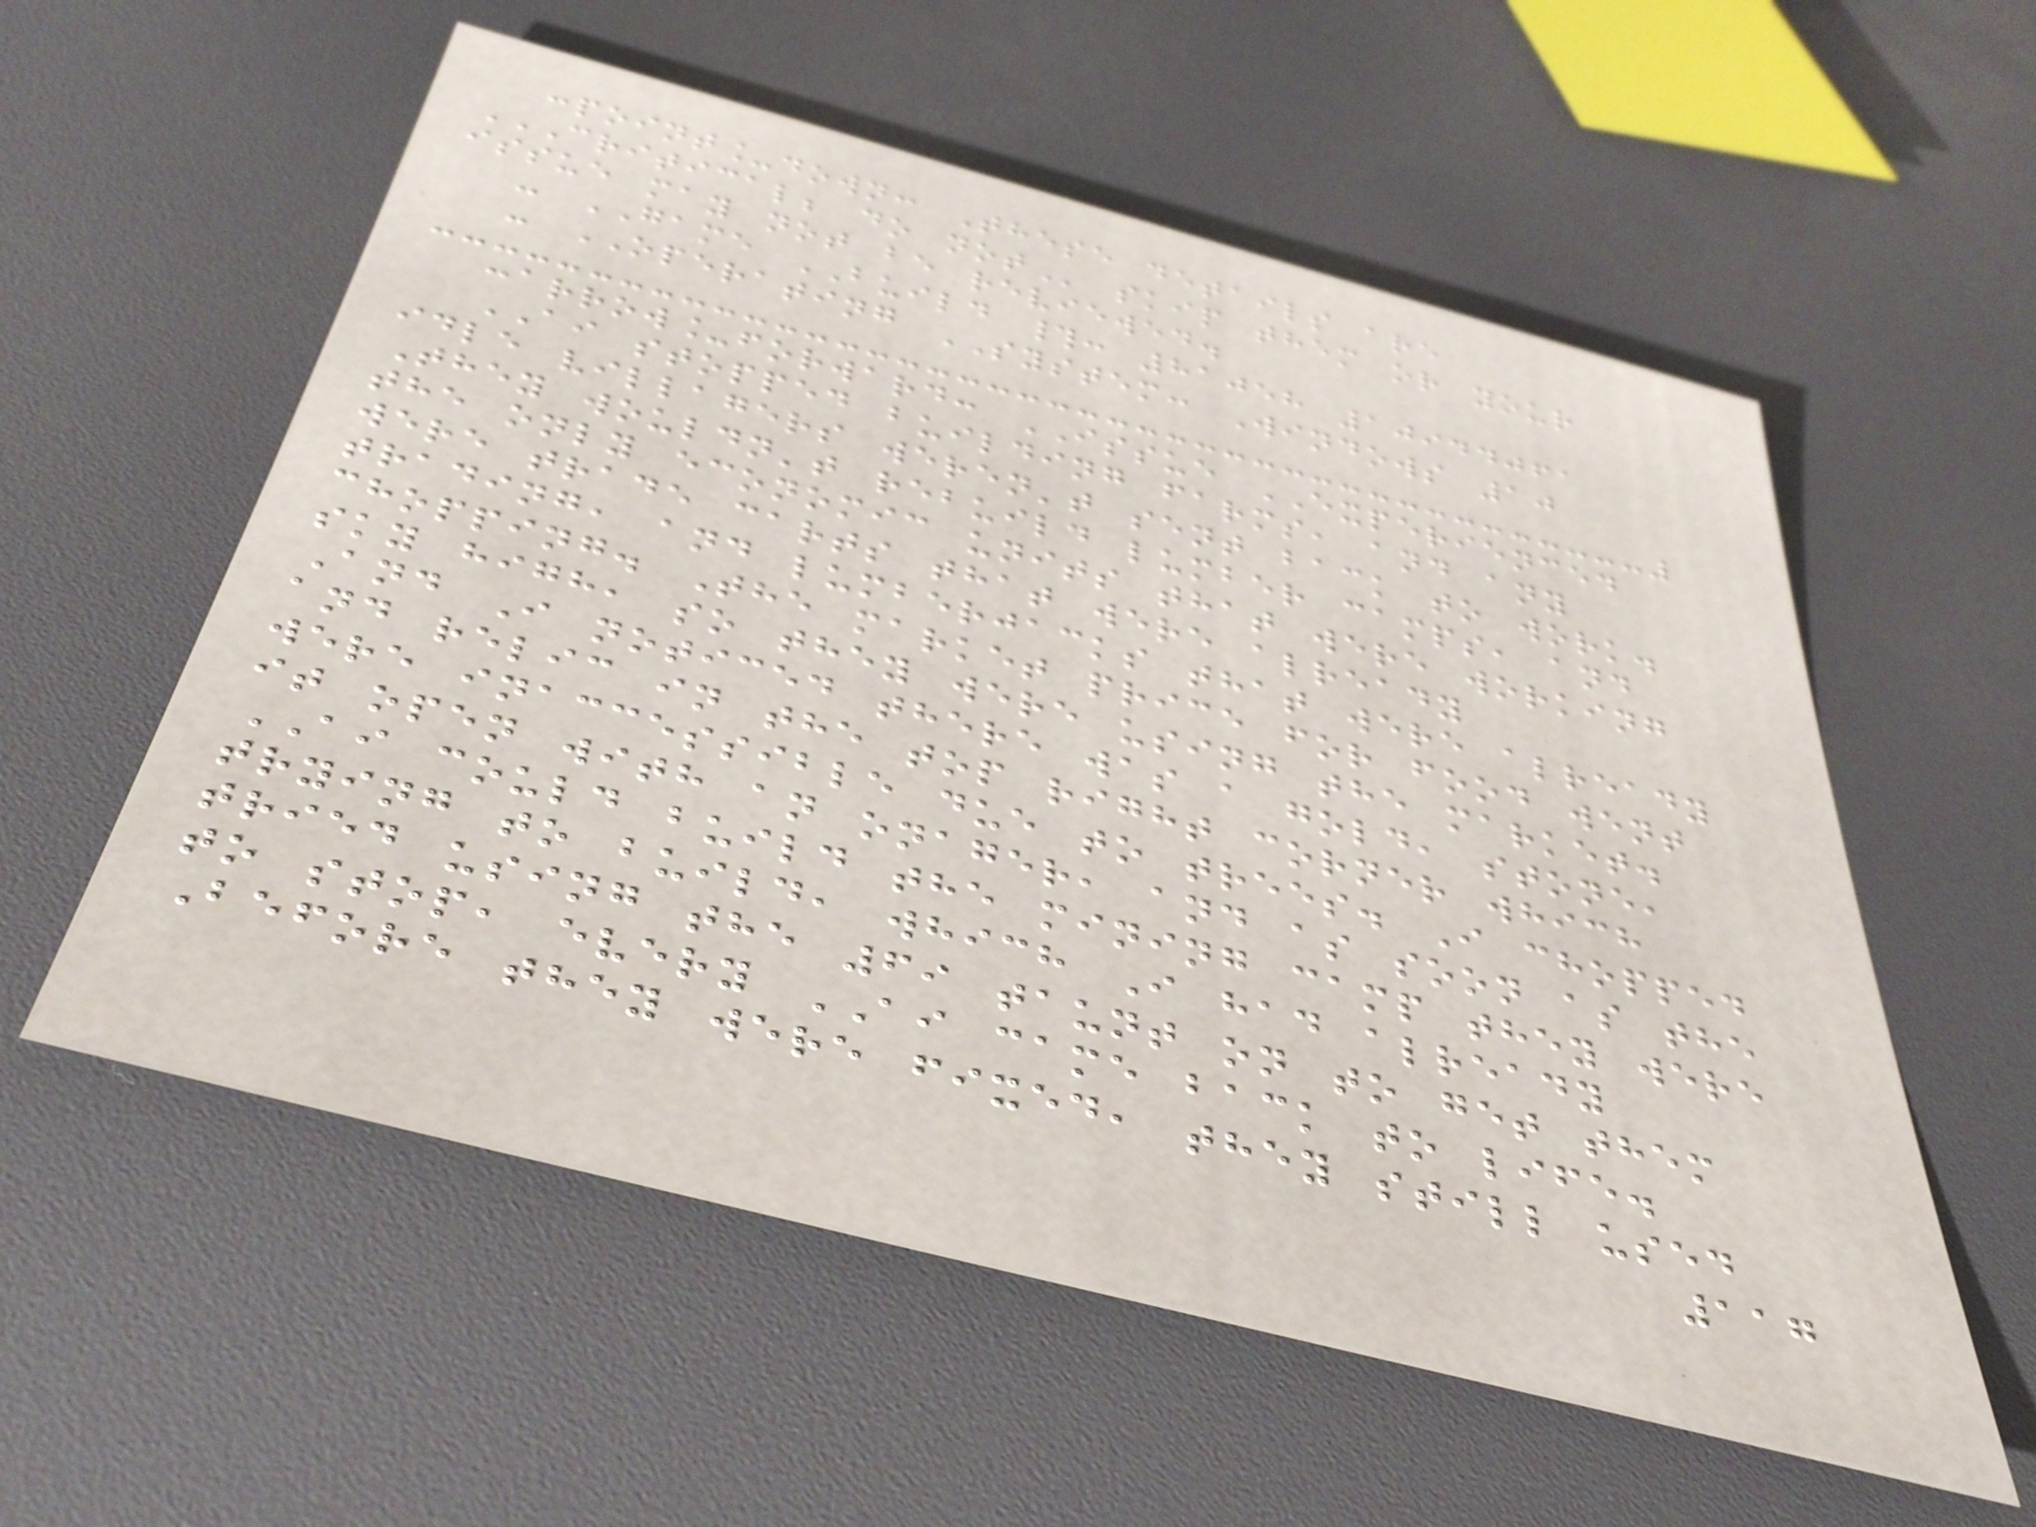:point_down: These details are
CRITICAL; DO NOT skip them or your
issue may not be reviewed.
- GAME BUILD #: 81058 10944061
- OPERATING SYSTEM: Windows 10
:arrow_forward: ISSUE EXPERIENCED
AI stopped building farms, and any
idle villagers weren't sent back to work.
They wouldn't rebuild lumber camps, and
the only economic units that were working
were trade carts that were already
trading, and lumberjacks that were already
chopping. The market price for food went
sky high, so they were using the market.
And I noticed there was a gold, stone,
and relic in the top right corner which
were inaccessible due to trees. I chopped
it open with an onager, and as soon as the
AI could build the mining camp they were
trying to build, which I had already
tried using the 69 taunt on to get them
to stop, every AI came back to life.
Before they were fixed, they still used
117
